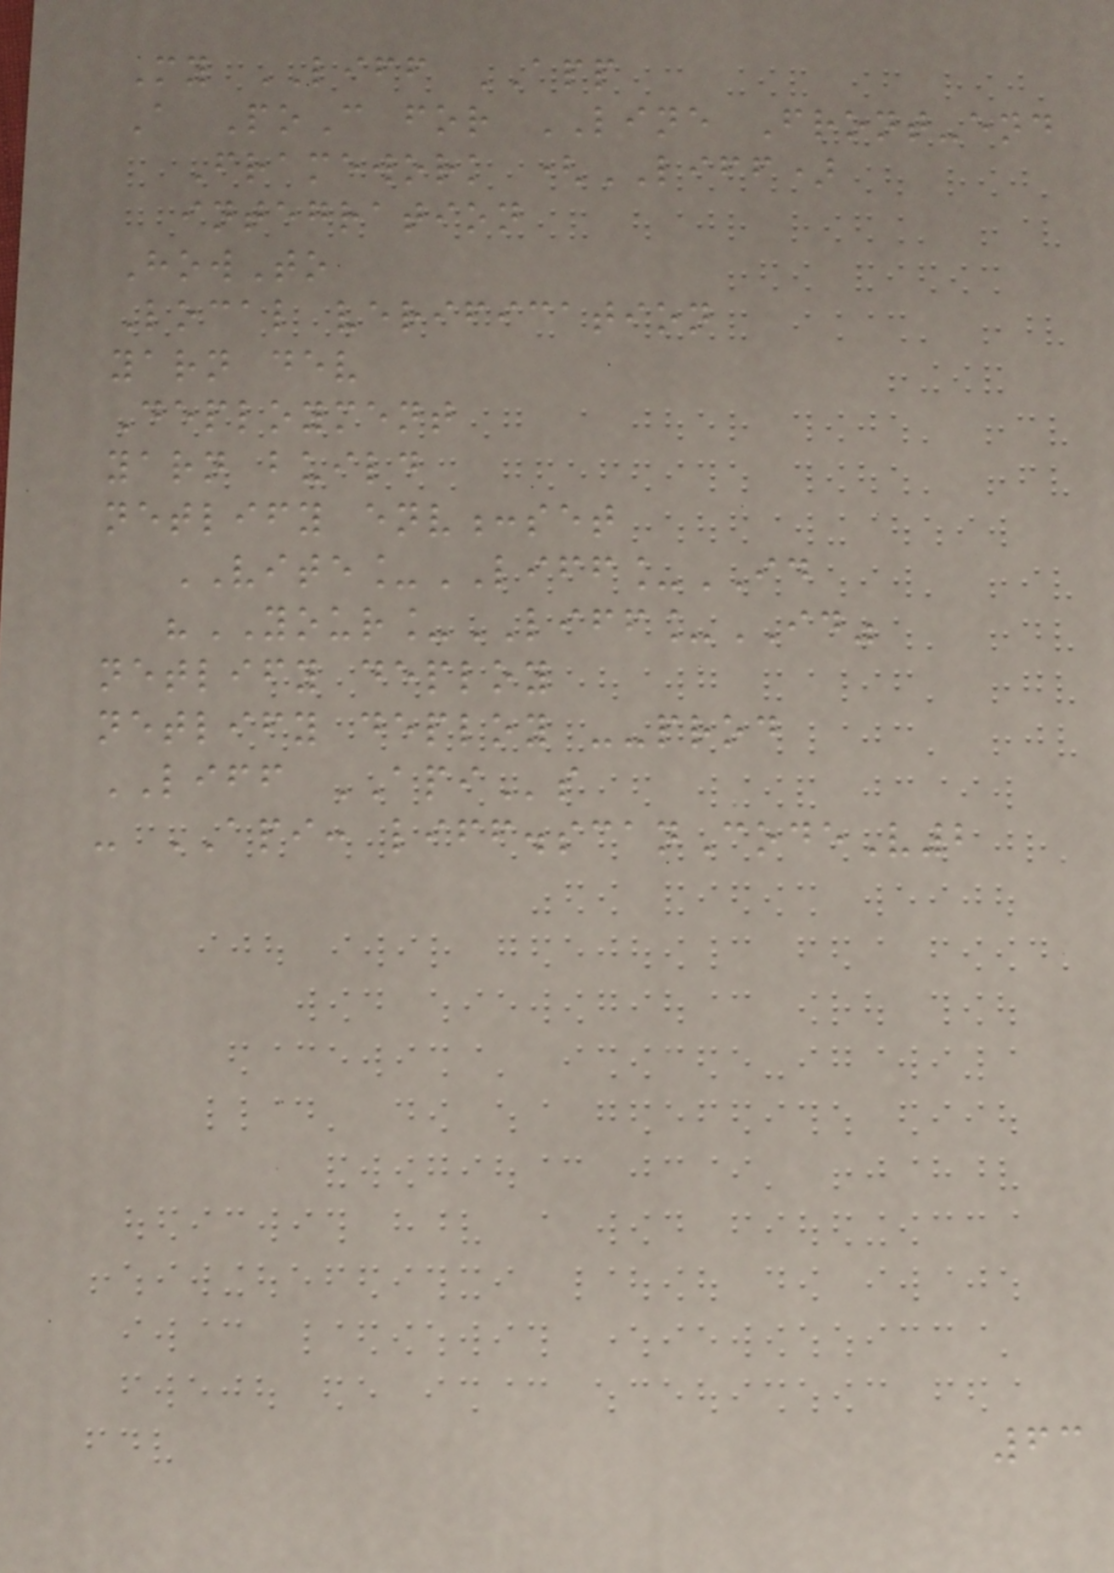My LIFF APP
A PoC for LINE Front-end
Framework (LIFF)
integration
HowTo
Local verification
yarn dev
Deployment
yarn build
netlify env:set
VITE_LIFF_ID
"YOUR_LIFF_ID"
netlify deploy
netlify deploy --prod
LIFF APIs
- API: liff.scanCodeV2
63
